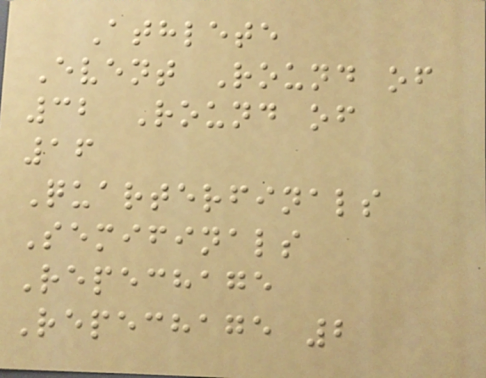Athlete
Event Round of
32 Round of
16
Quarterfinals
Semifinals
Repechage
Repechage 2
